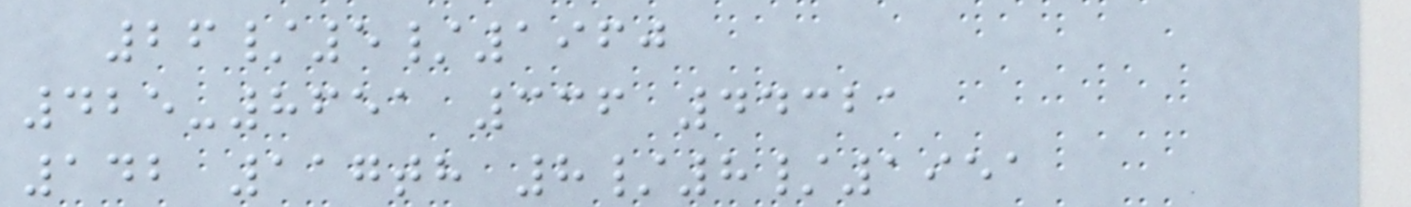26/5/1960
425-8651 336 44321
142 117th 8/8/1951
